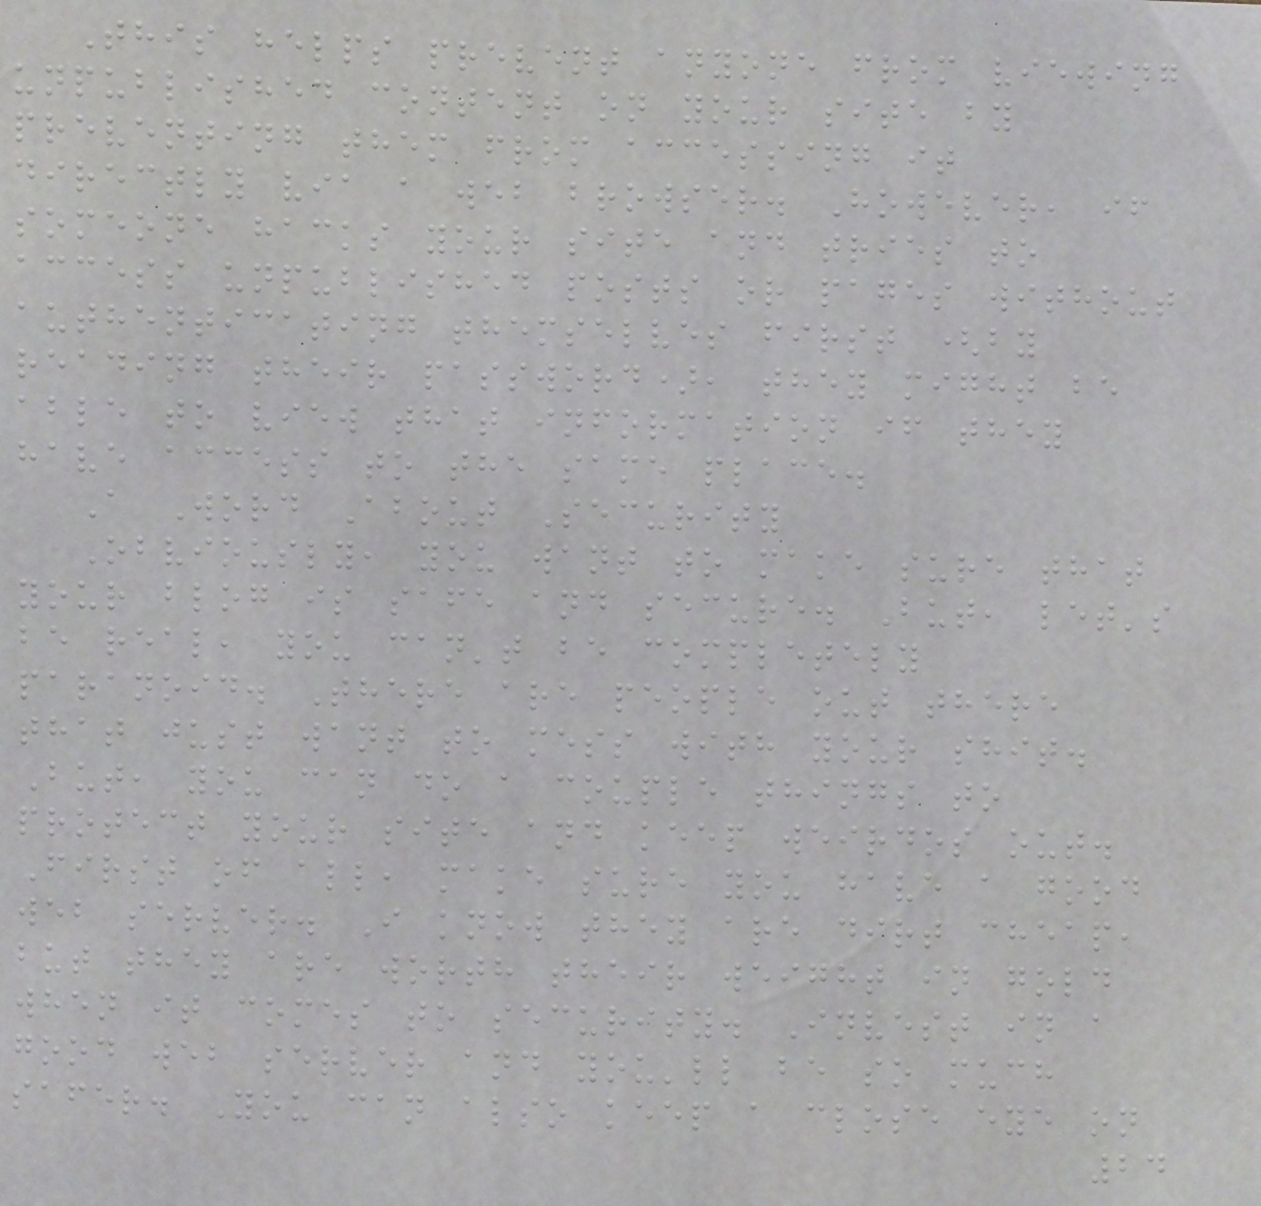This helps prevent anyone from viewing
unpublished content on your site by
preventing them from accessing it
directly via a web browser. However, if
someone hacks your site and tries to
access unpublished posts or pages without
authenticating themselves first (by
reading their password), they might be
able to view that information if they
have access to the same place.
A Word About Security
Obviously, you want to make sure that
your blog is safe and secure. But, let's
be real, you can't be completely
paranoid. There are people out there
that just want to mess with your shit.
But, you can do a couple things to
protect your site and keep weirdos out.
First of all, make sure you have a good
web server. I know they are dirt cheap,
but they are worth their weight in gold
when it comes to security. Invest in a
good web server and you'll be so much
safer. You can also keep a close eye on
24
